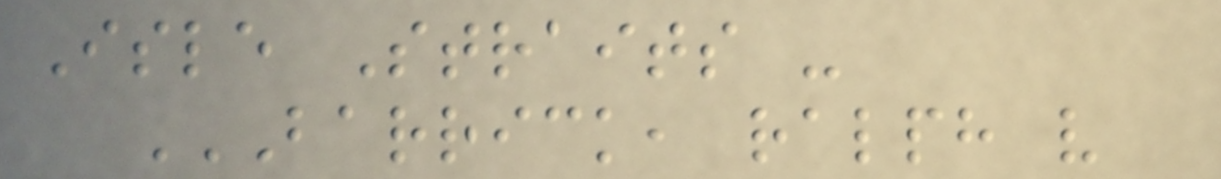Isle Straits -
BARRICK, RALPH V
